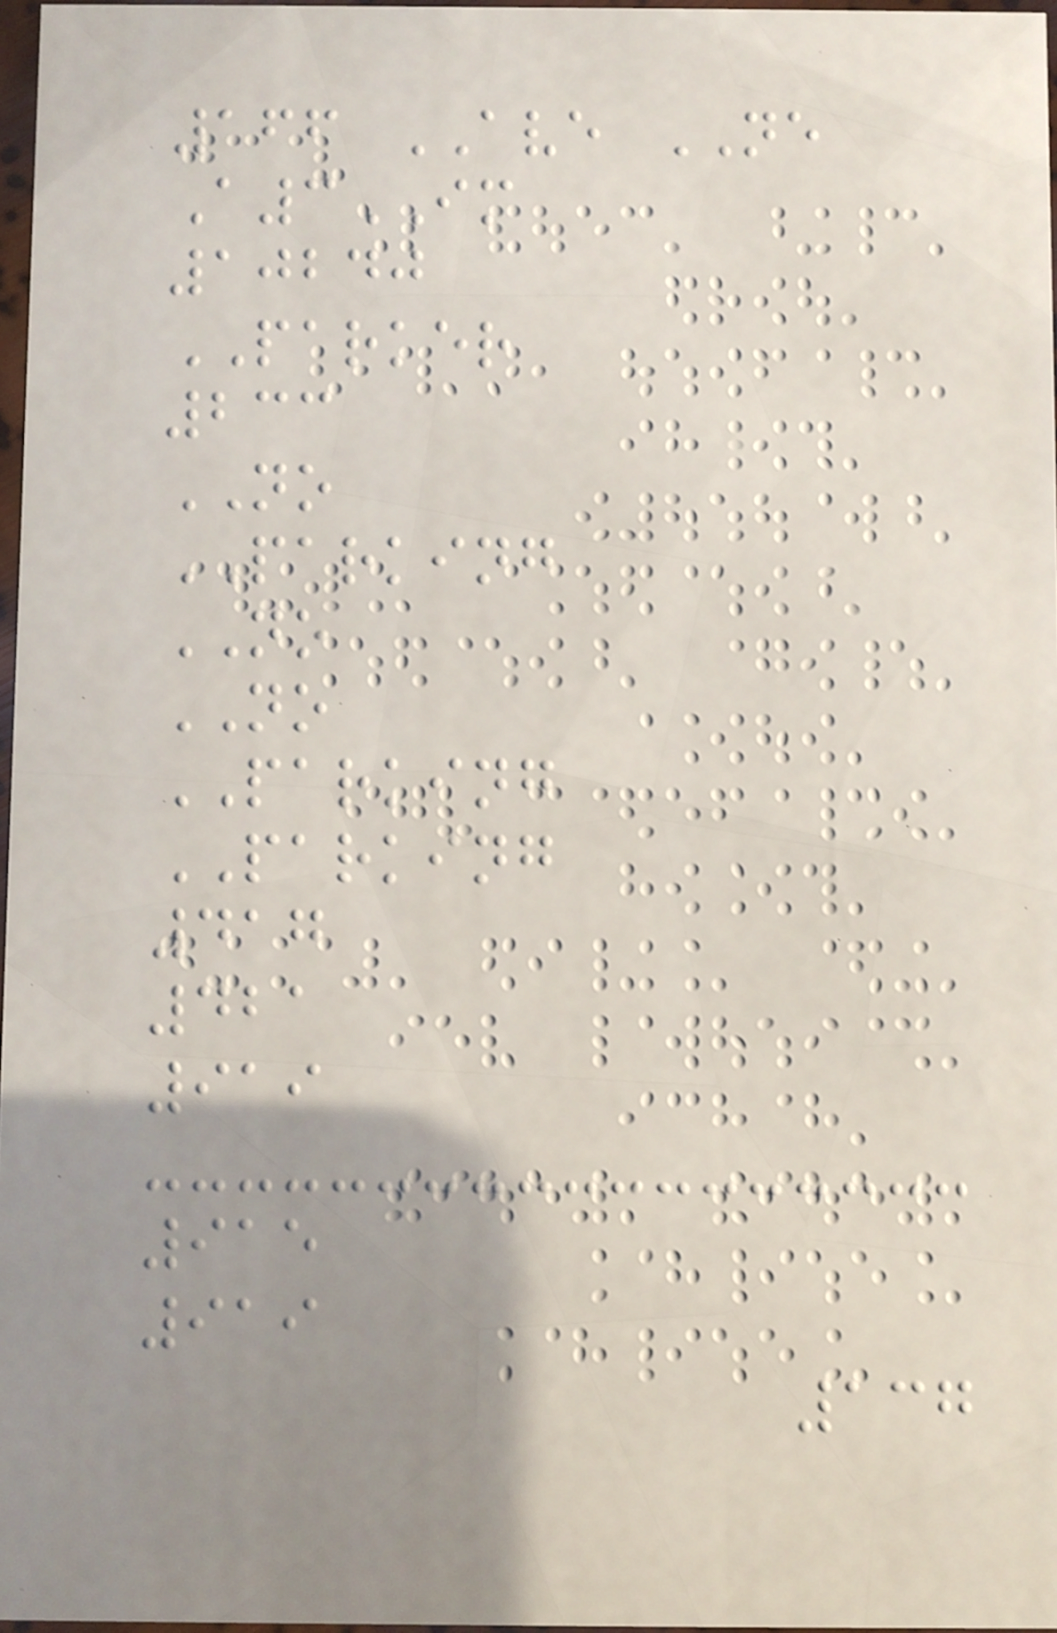166 AVE NE
A3IM
10240
PARKER
233
NO
PARKING
NO
NO
PARKING
PARKING
417
421
919
915
919
137
